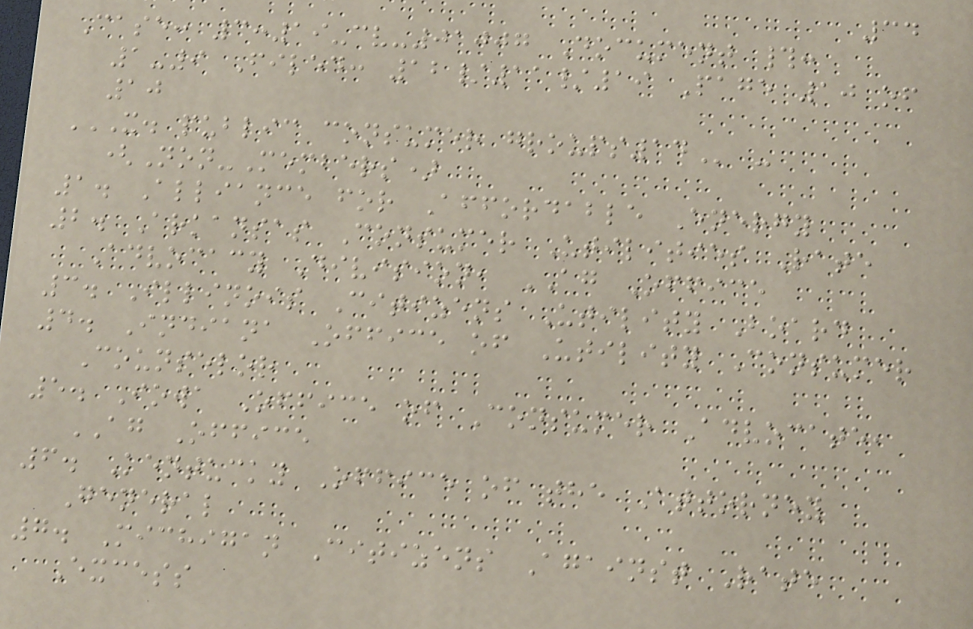34
Case: 3:19-cv-01007 Document #:
1-9 Filed: 12/11/19 Page 10 of
10
X. PUBLIC CONSUMER GROUPS14 -
(Non-Members)
1. Alliance for Affordable Energy
2. Arkansas Consumer Utilities Rate
Advocacy Division, AG Office
3. Illinois Citizens Utility Board
4. Indiana Office of Utility Consumer
Counselor
5. Iowa Office of Consumer Advocate,
AG Office
6. Kentucky Office of the Attorney
General
7. Michigan Citizens Against Rate
Excess
